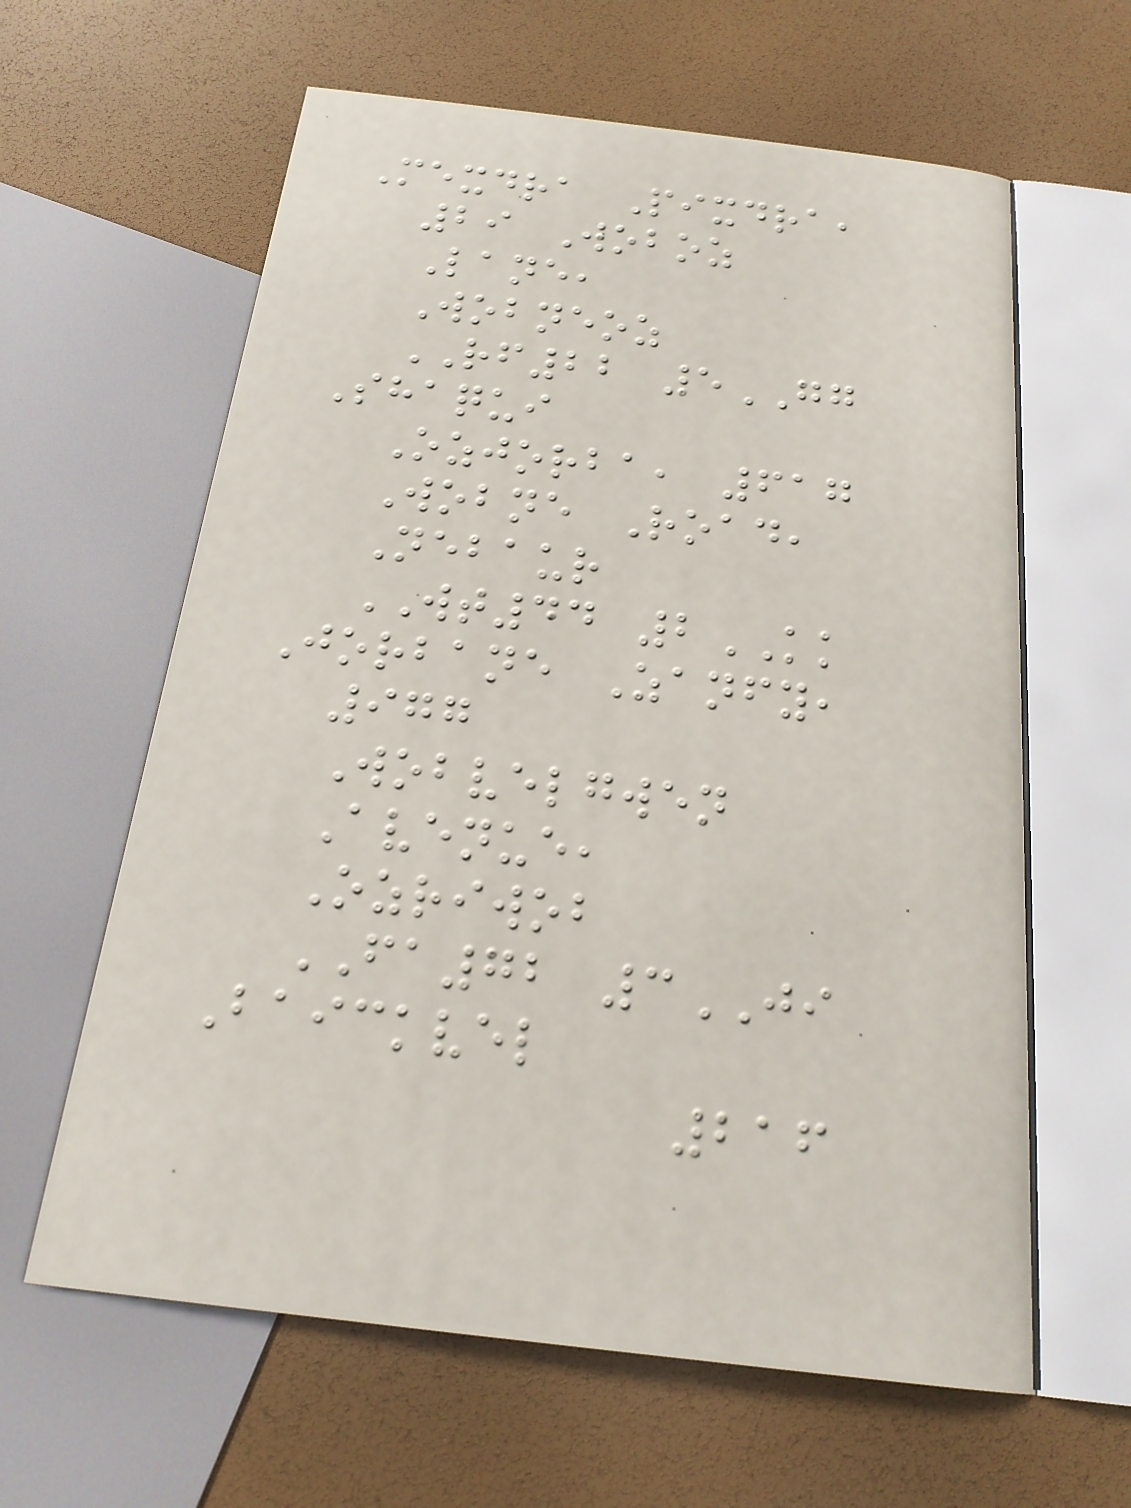Mexdra Pixdra,
29 Woboz
Lane,
Wobneoz
RF22 5GG
Shaqui
Ozjorba, 617
Wobne Road,
Nebaur
WT44 2KK
Jorbane Zanfy,
977
Wobvelgwen
Avenue,
Ozriwob
FA72 3JI
Baickvel
216
